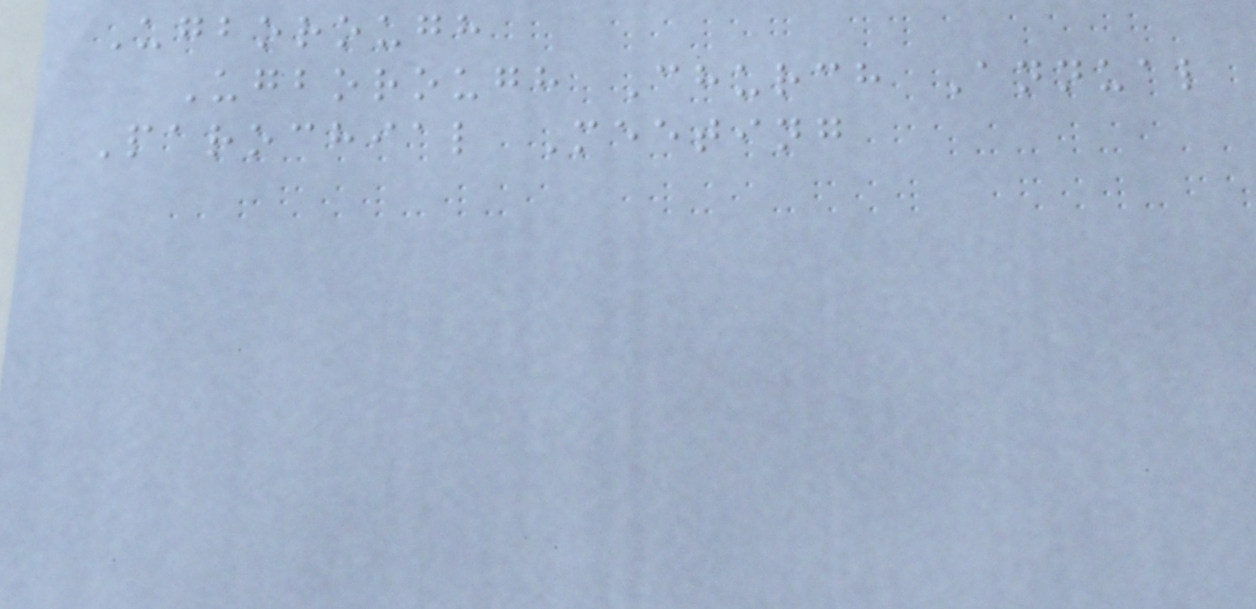Ugborough
Ugborough Church Annual
Parochial Meeting
